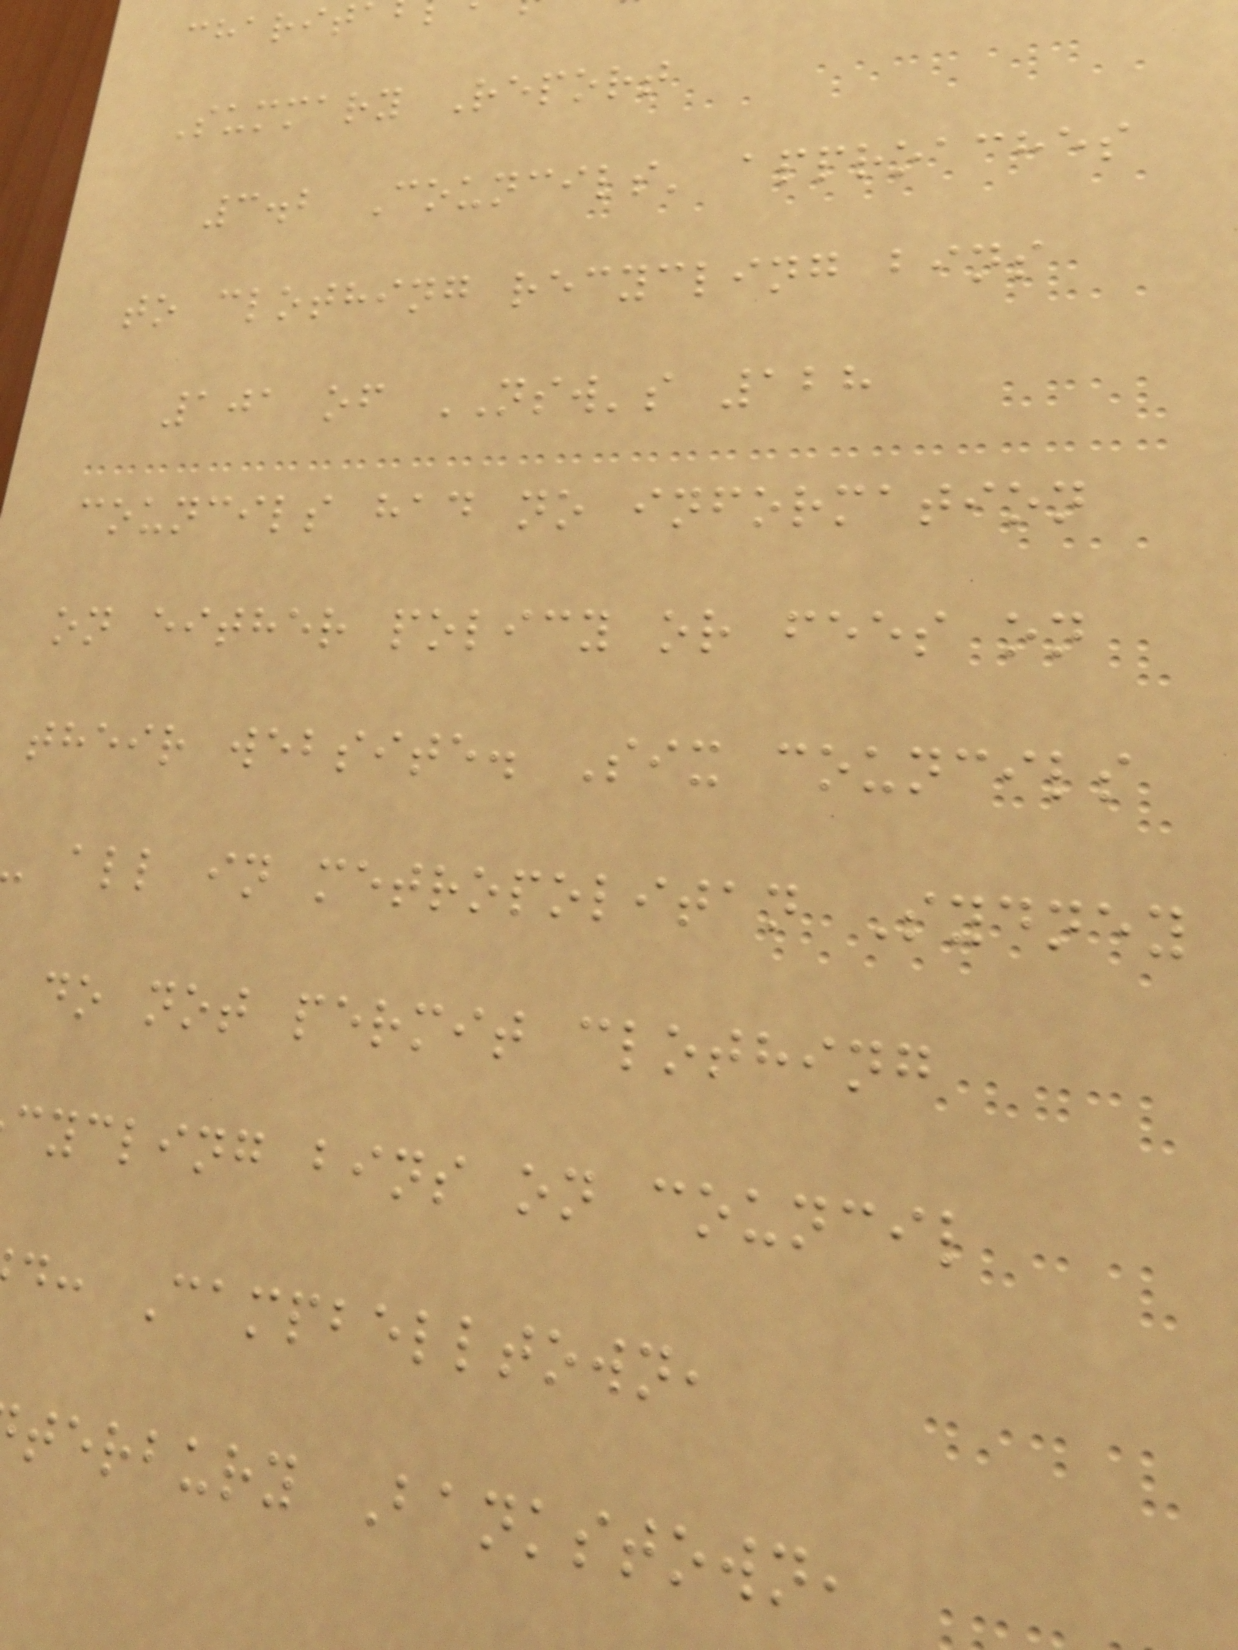Summary Report
3.2 Councils' approaches
to clothing recycling bins
101 of NSW's 128
councils had no information
on either policy or fees on
their website. Six councils
all in metropolitan Sydney
do not permit clothing
cycling bins on council
d: Campbelltown,
terbury Bankstown,
